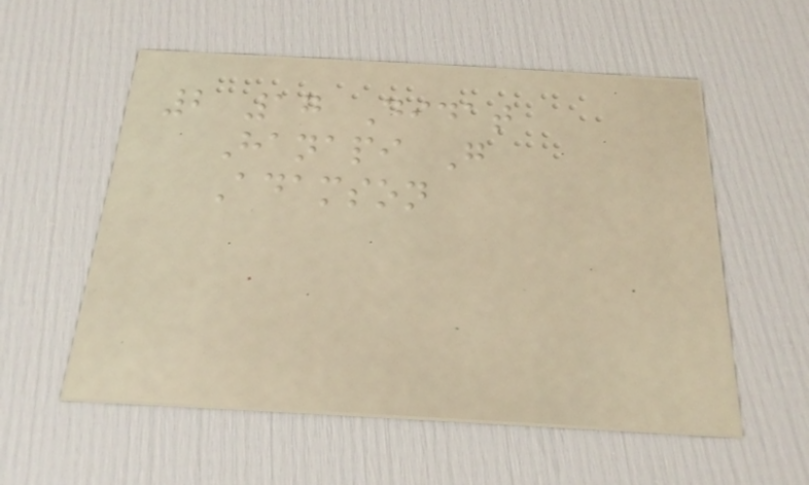2 17 Didat
Hanapi G
Adamson
